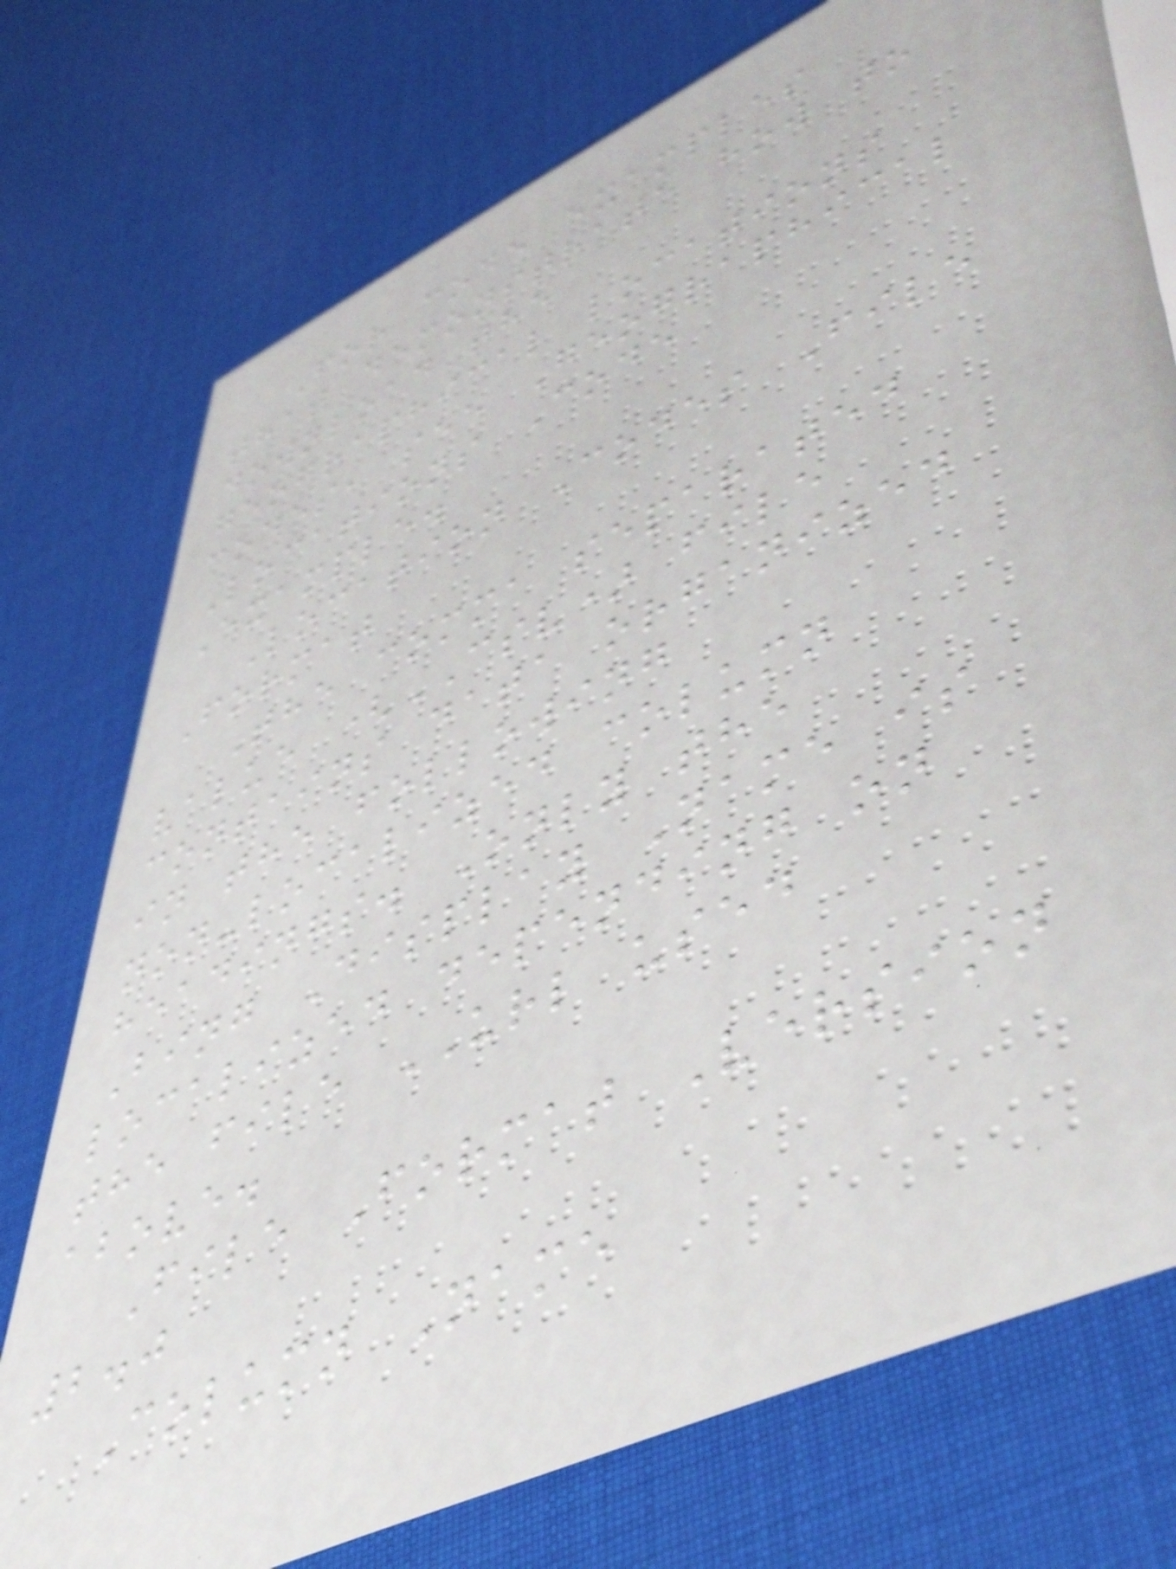For code examples
that demonstrate how to
download the
geographical locations
codes, see Geographical
Locations Code
Example.
Location Codes File
Format
The comma separated
value (CSV) file
contains data organized
in the following
non-localized column
headings. Only the
Bing Display Name is
localized depending on
the file URL used
above.
File Format Version
2.0
Column Name
